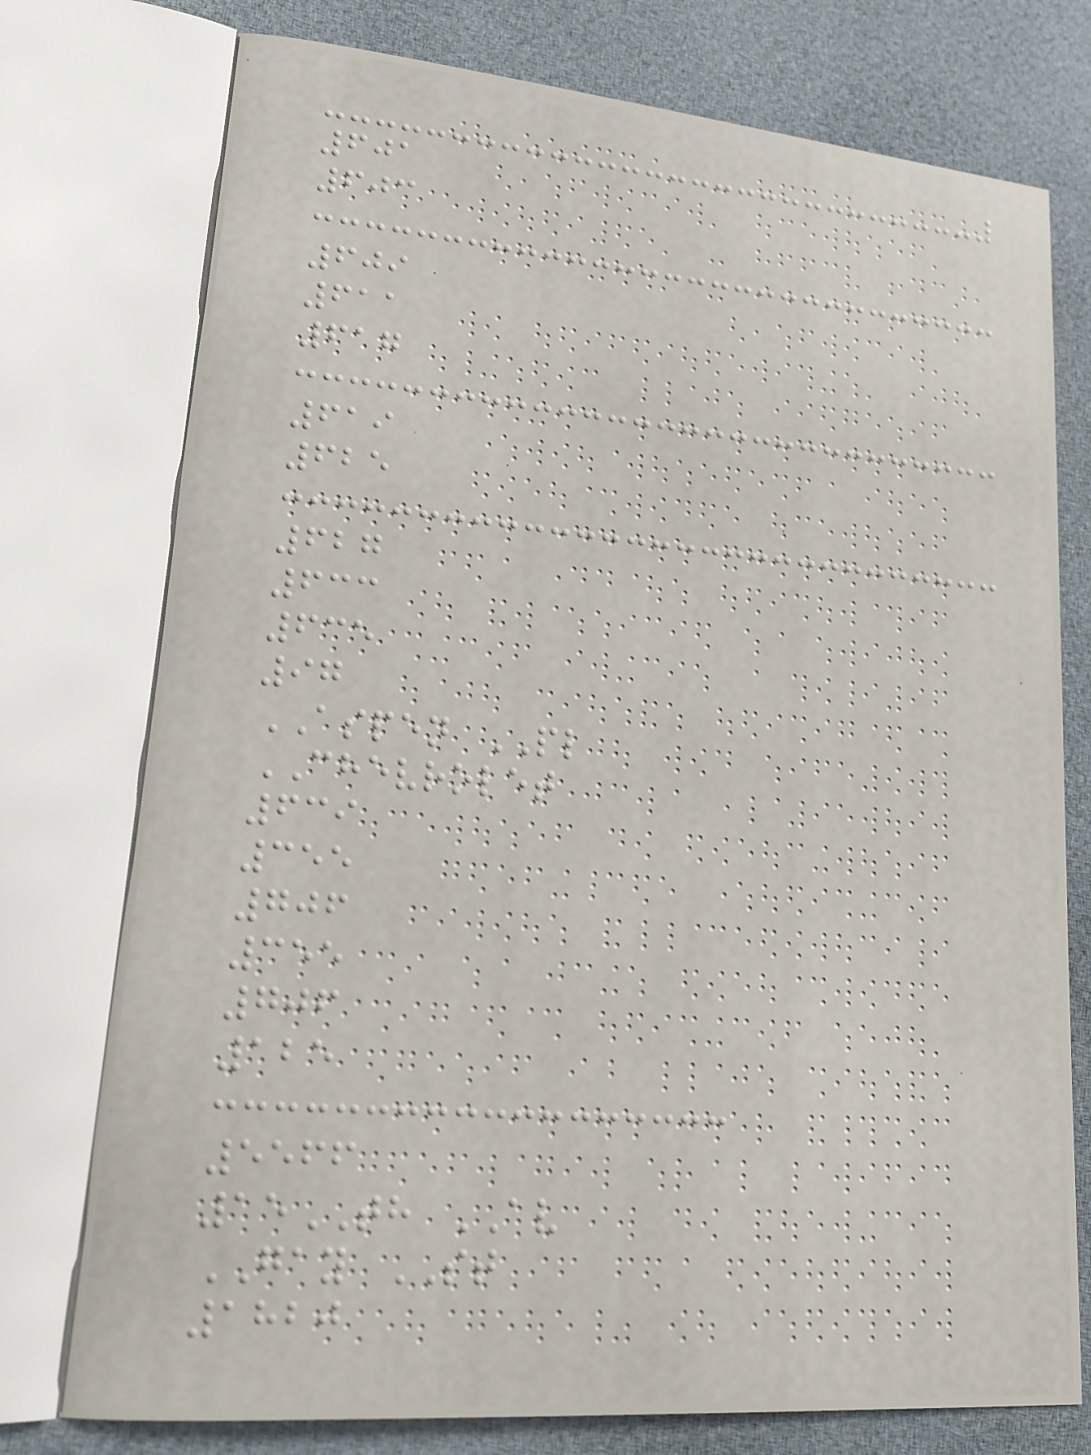601
603
609
611
617
619
625
627
633
635
97
ASPEN PL
CHEVROLET
639
355
706
355
706
125
5566
15TH AV
GAY ST
1820
